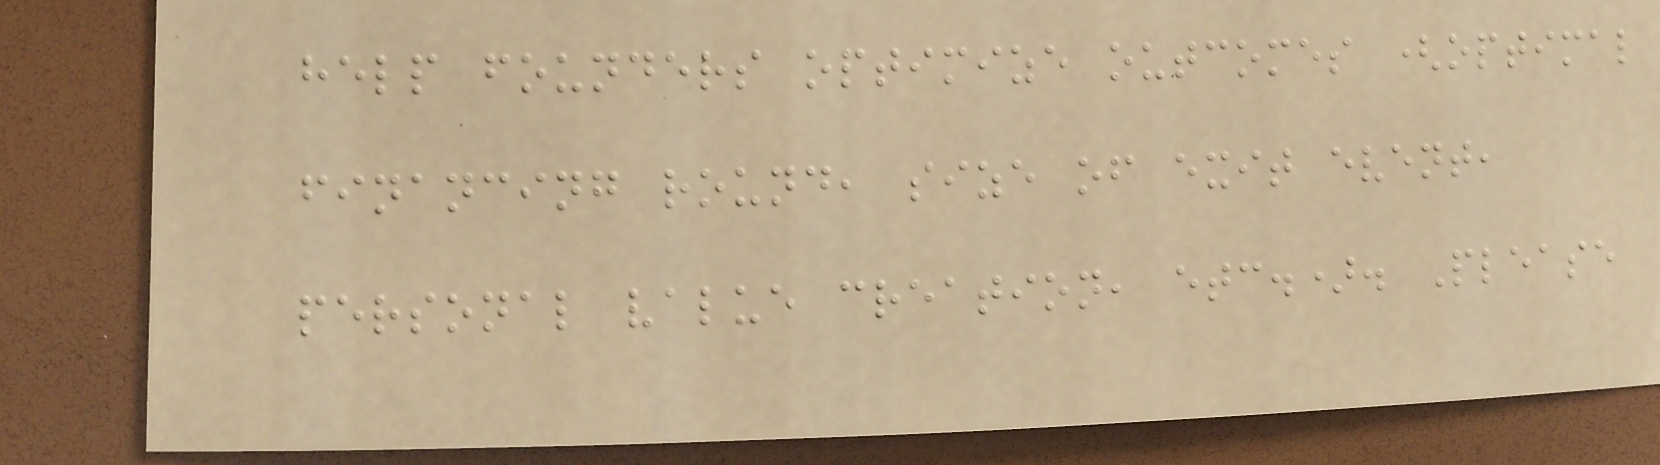help founders optimize outcomes (optimal
financing round, size of exit event,
personal value creation, etc.). Please
